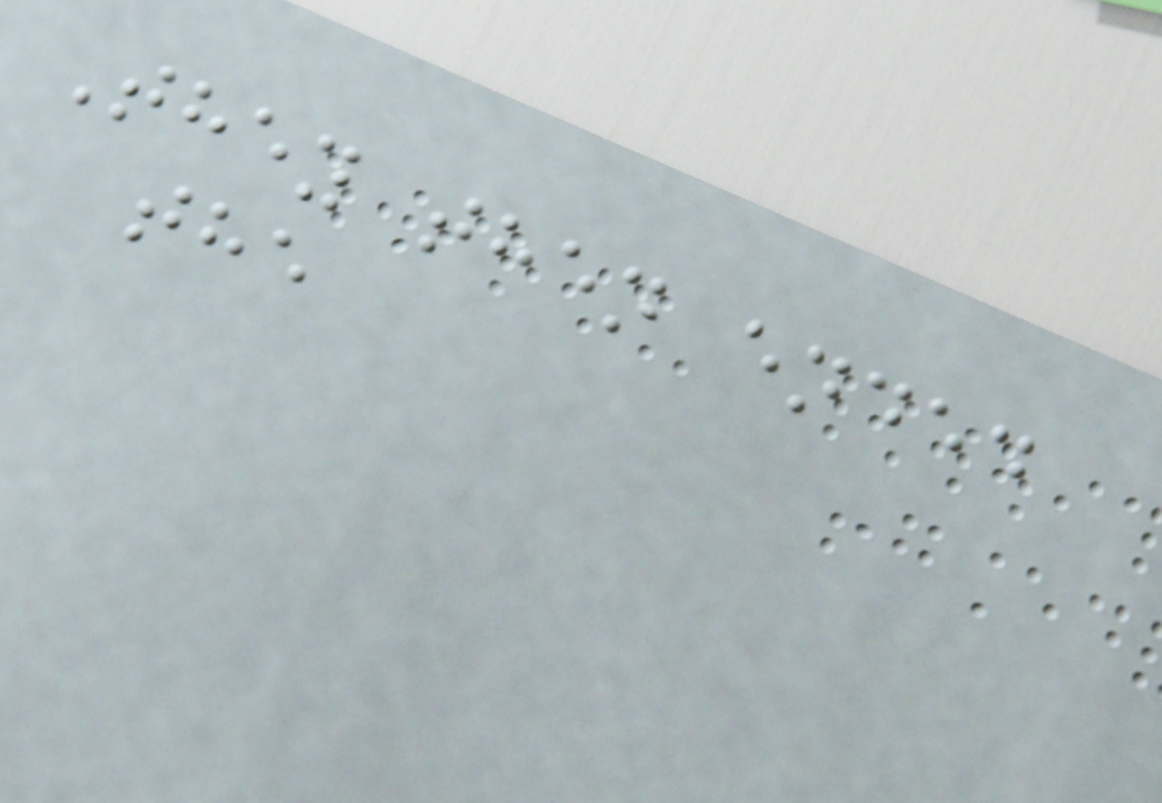They then ended
the
